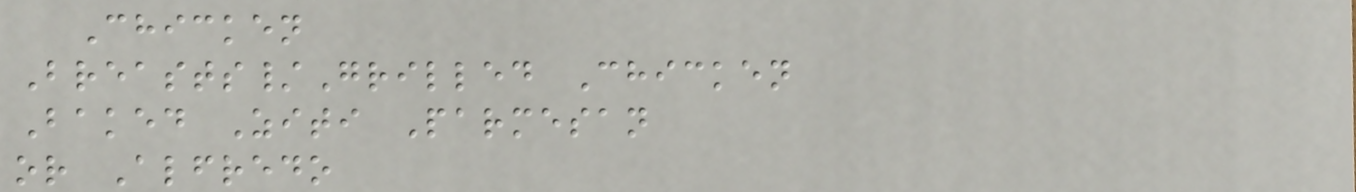Chicken
Breasts/Grilled Chicken
Baked Ziti Parmesan
or Alfredo
